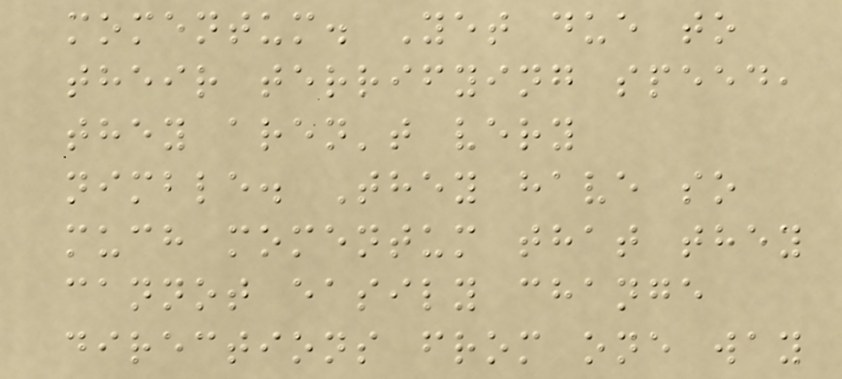momentum. Yet due to
their terrifying speed,
they aren't very
nimble. They have so
much momentum that they
cannot easily change
directions from one way
